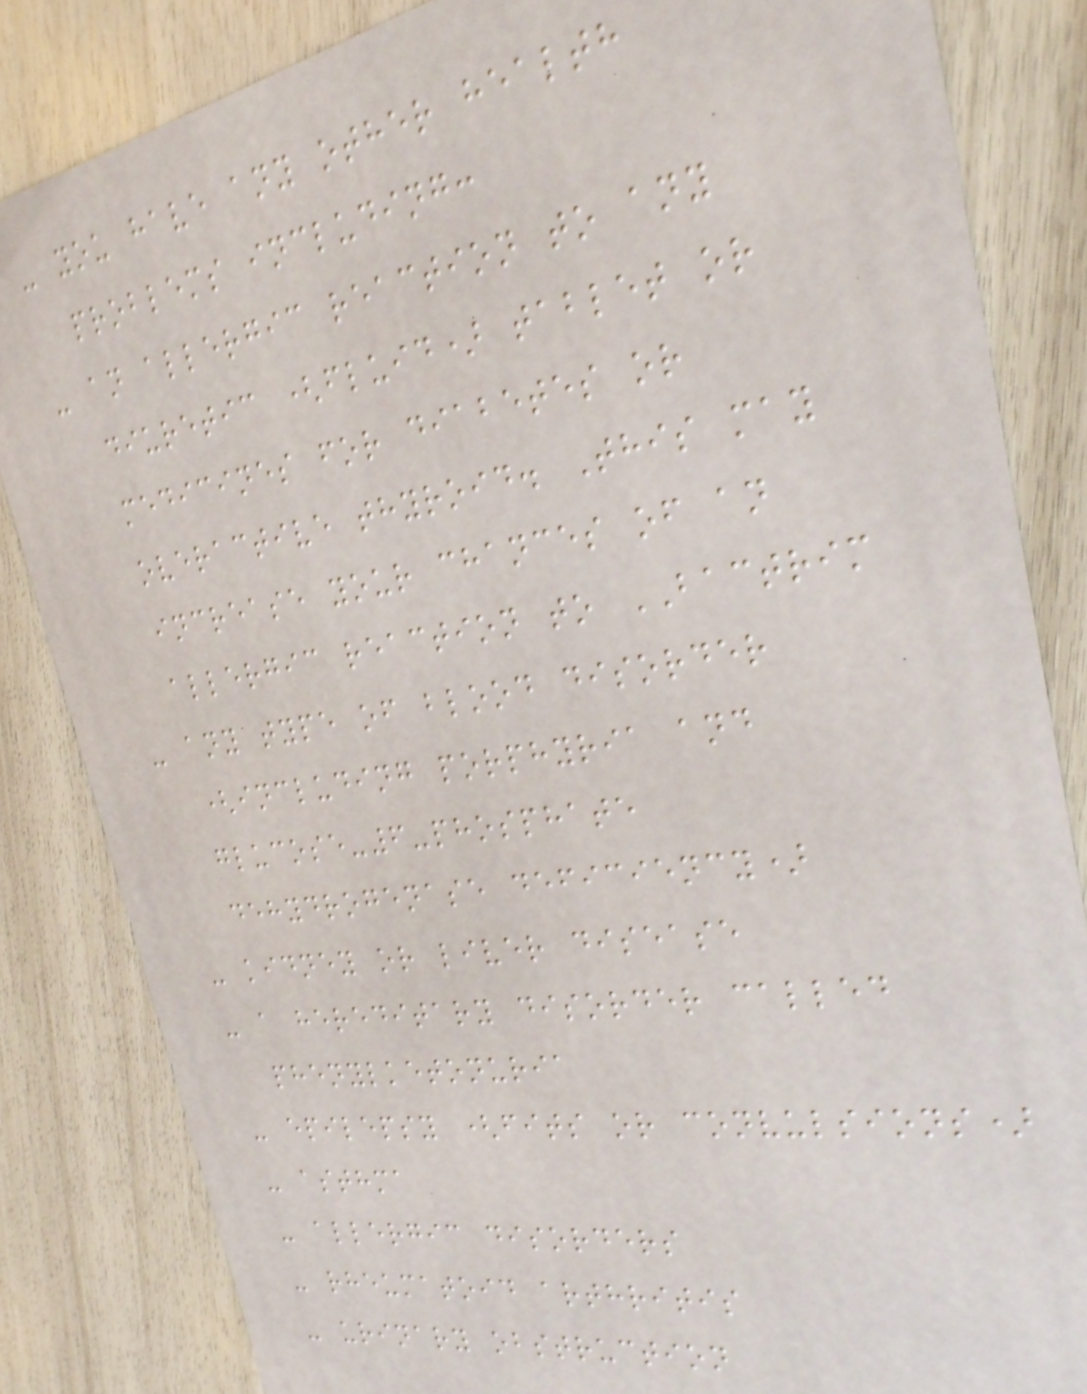- you have any other health
problems including:
- an allergic reaction to any
diuretic (fluid) tablet or
medicines for diabetes or
overactive thyroid. This may
increase your chances of an
allergic reaction to BACTRIM
- any type of blood disorder
(including porphyria and
glucose-6-phosphate
dehydrogenase deficiency)
- kidney or liver disease
- a hereditary disorder called
phenylketonuria
- epilepsy (fits or convulsions)
- asthma
- allergic disorders
- rheumatoid arthritis
- urinary obstruction
